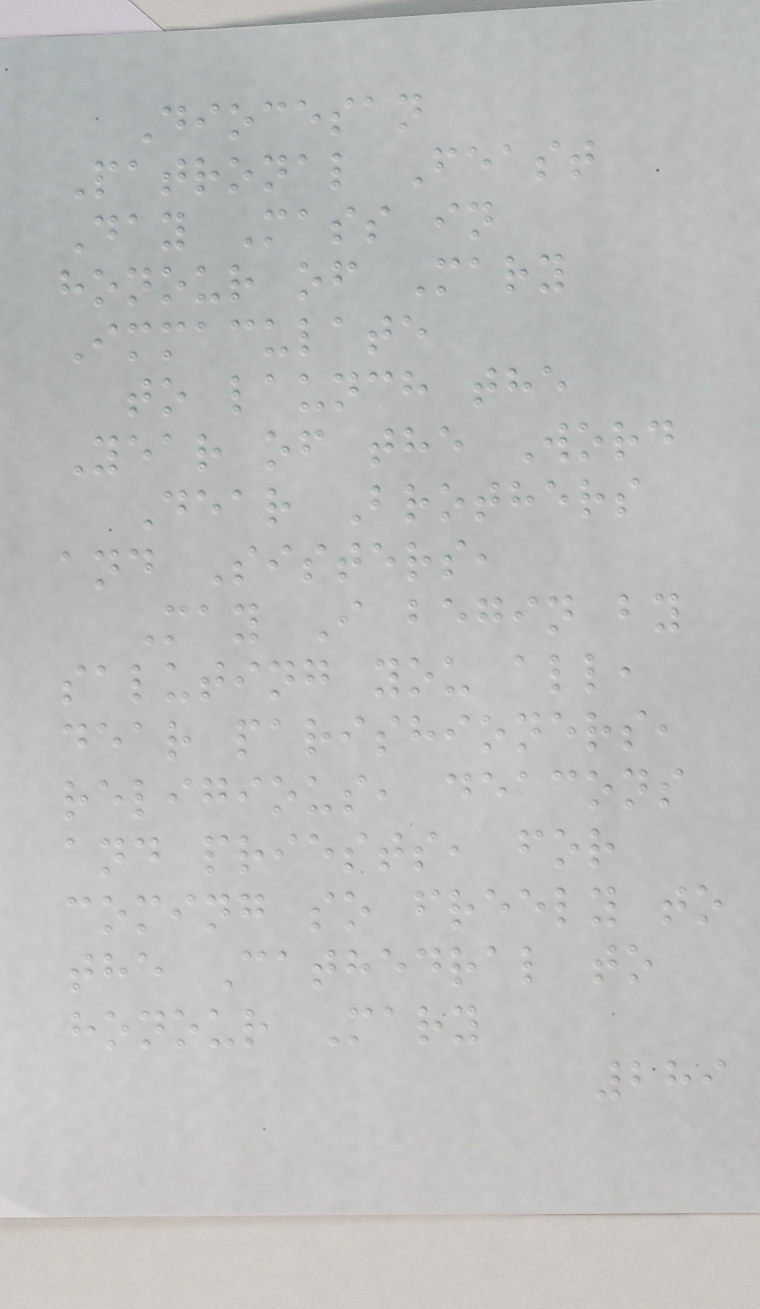Diocesan
Patronal Feast
Day Mass in
honour of Mary
Immaculate
to launch the
Year of the Word
Dear Brothers
and Sisters,
May I begin by
saluting you all,
dear parishioners,
religious, deacons
and priests, for
coming so freely to
the Cathedral to
honour Mary
289
